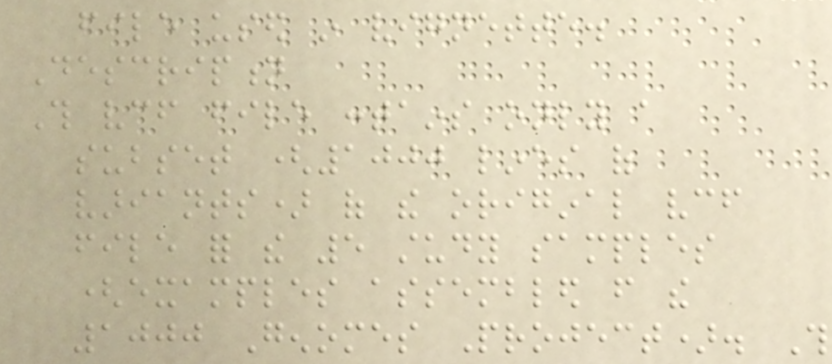file used in vignette.
Description
This vcf file contains only a
subset (1000 lines of
variants) of the original vcf
file for the 5 study samples
(examples assembled from the
1000 Genomes Project). This
